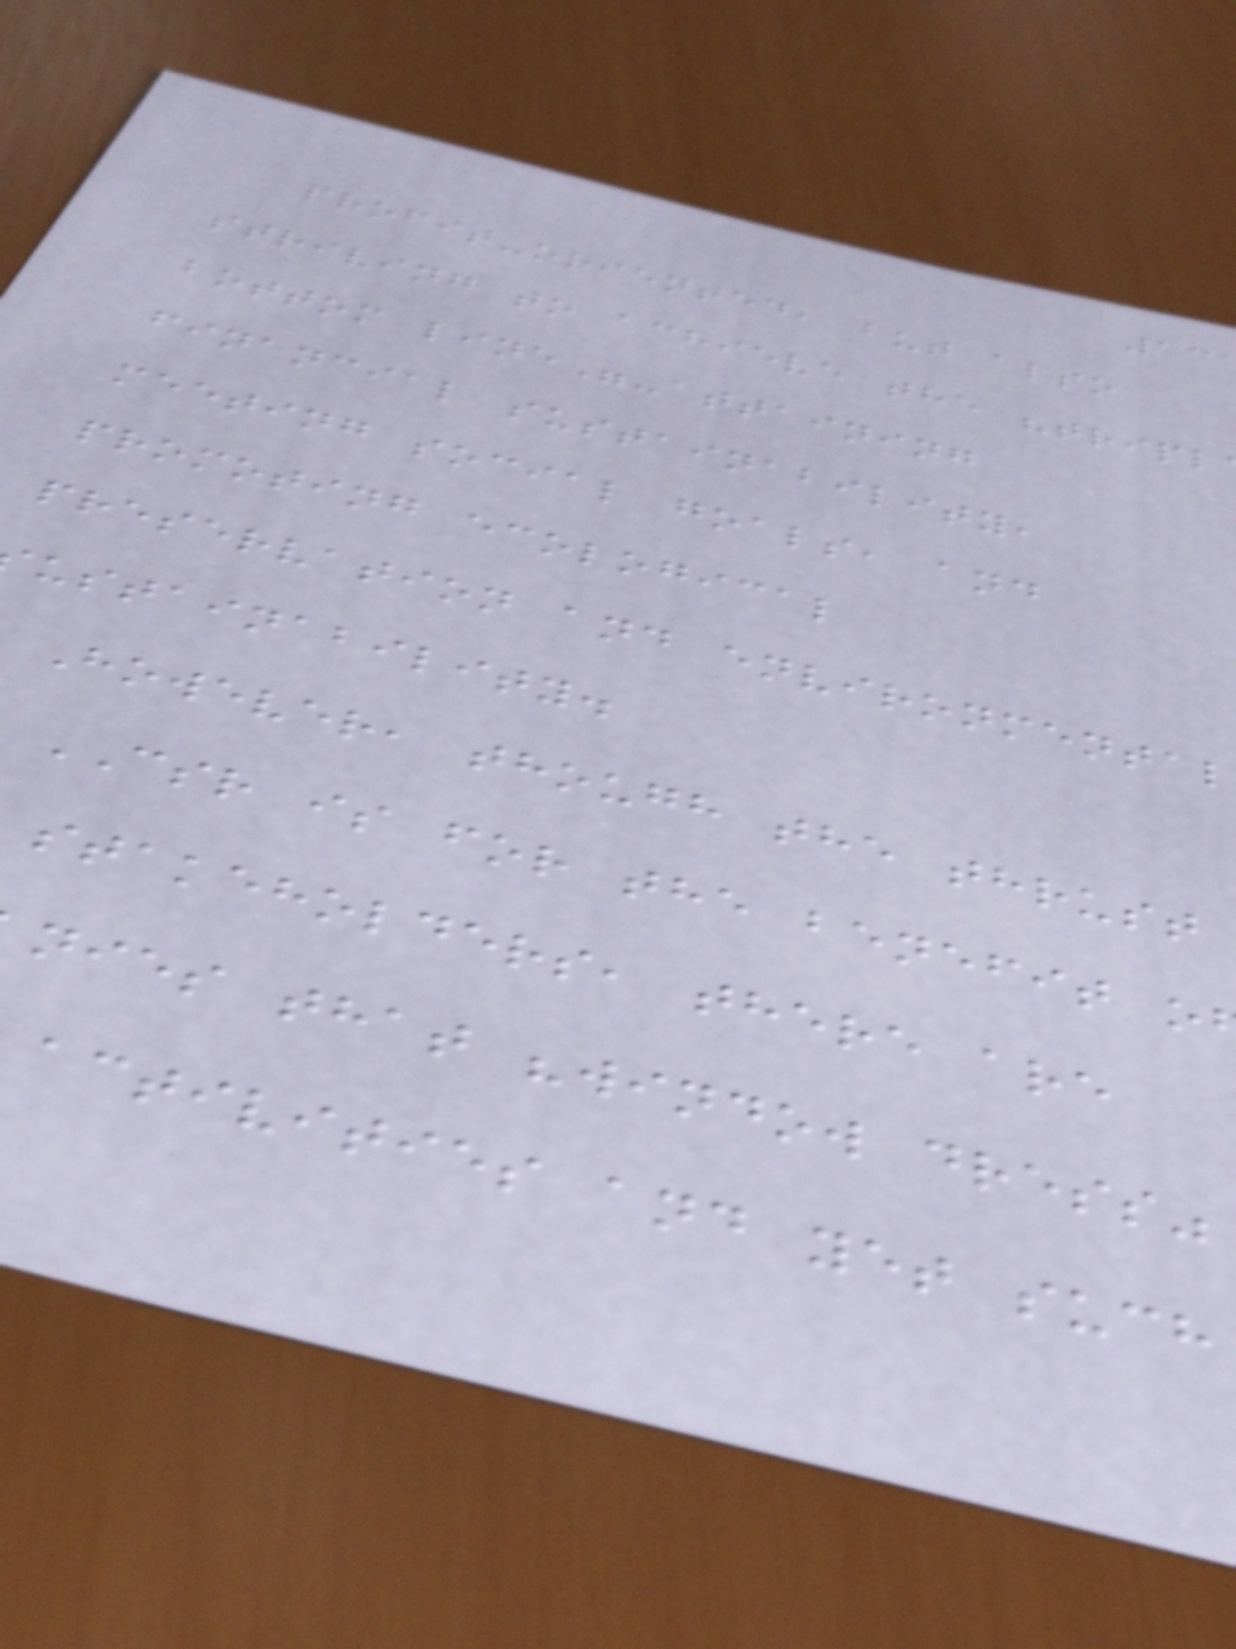profit-oriented, but also
striving to achieve the "tripl
bottom line"-attaining
financial sustainability,
meeting social goals, and
promoting ecological
preservation and environmental
ustainability.
However, though the thrust
CSR is for the benefit o
stakeholders, there are
nies that "window dress"
activities and yet such
